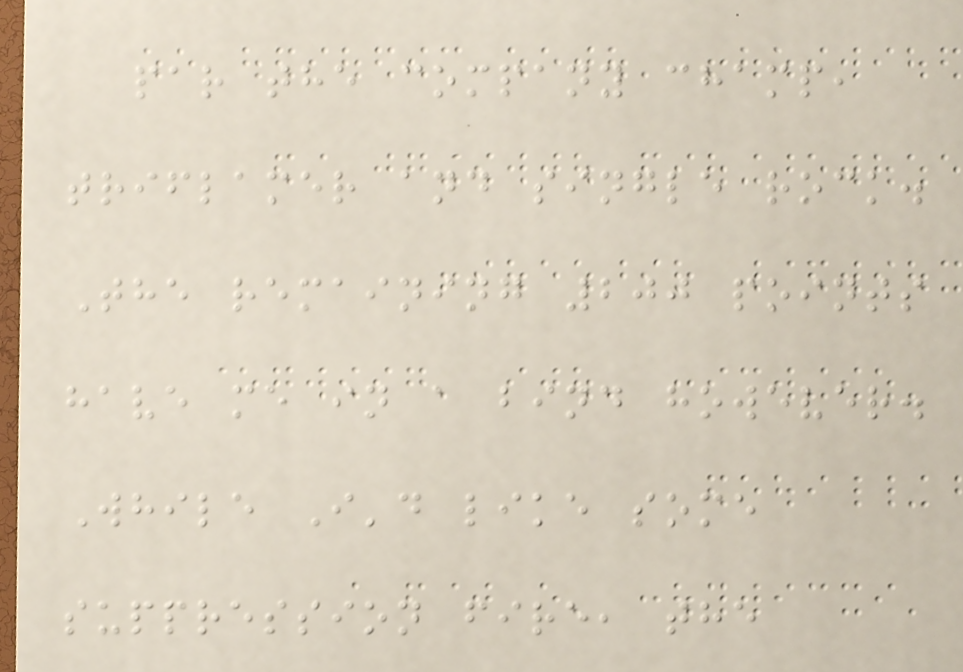par the company champ,
triflamer and single rock.
The remaining 200 points
have me in a bind however.
While I'd like some
suppression fire, the
